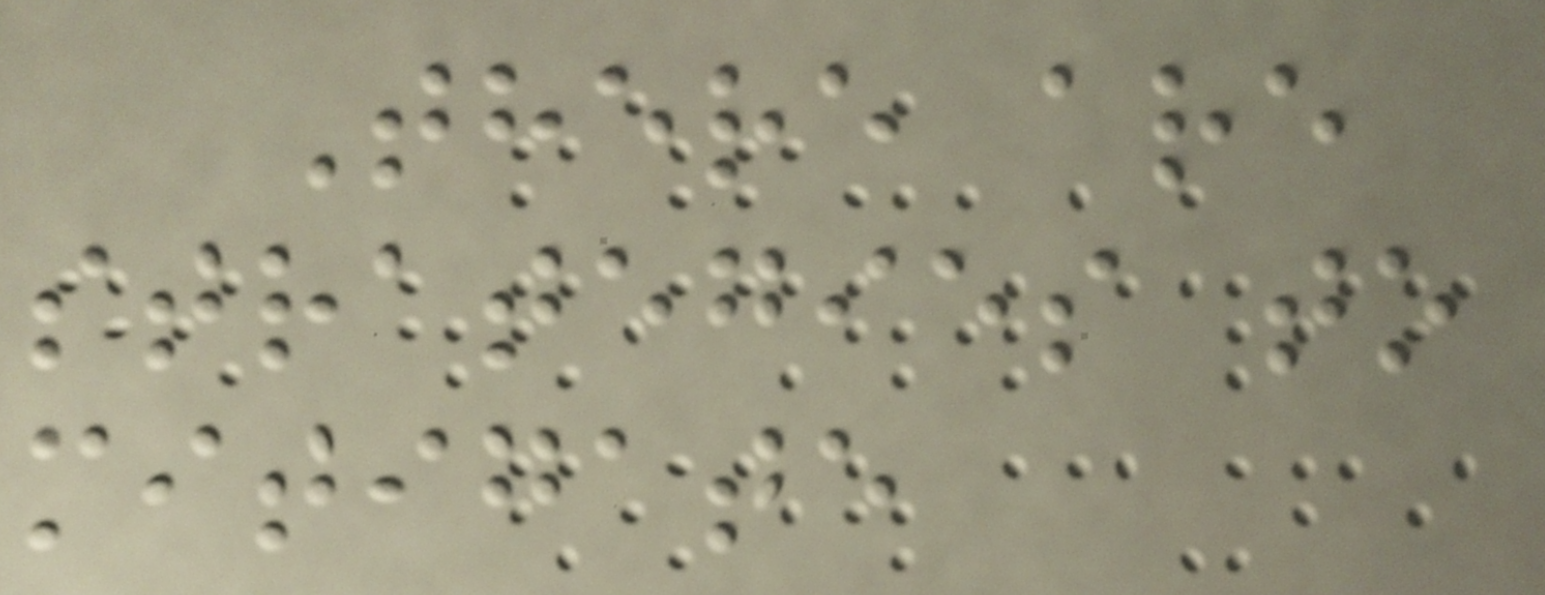There are
strategies to
mitigate
